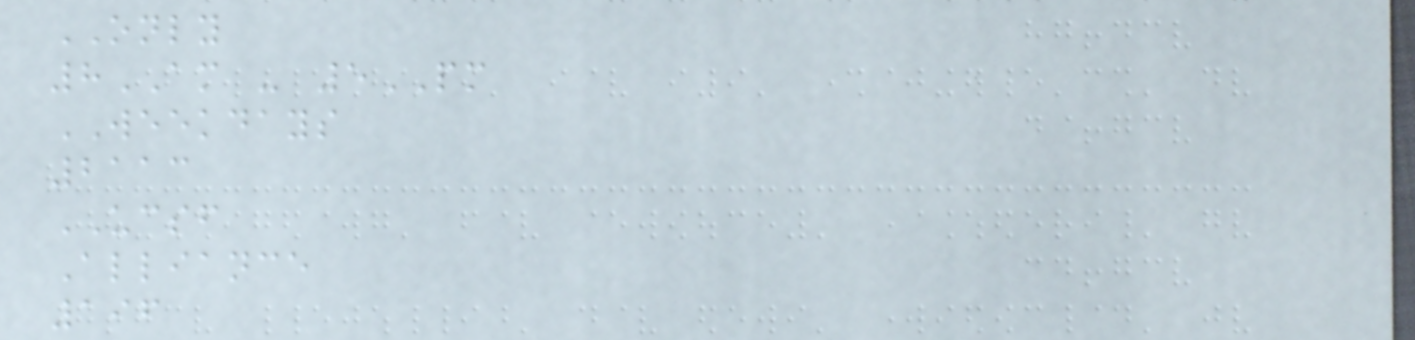ONLY
8AM - 5PM
WEEKDAYS
2113
UCSF
Alliance
196
